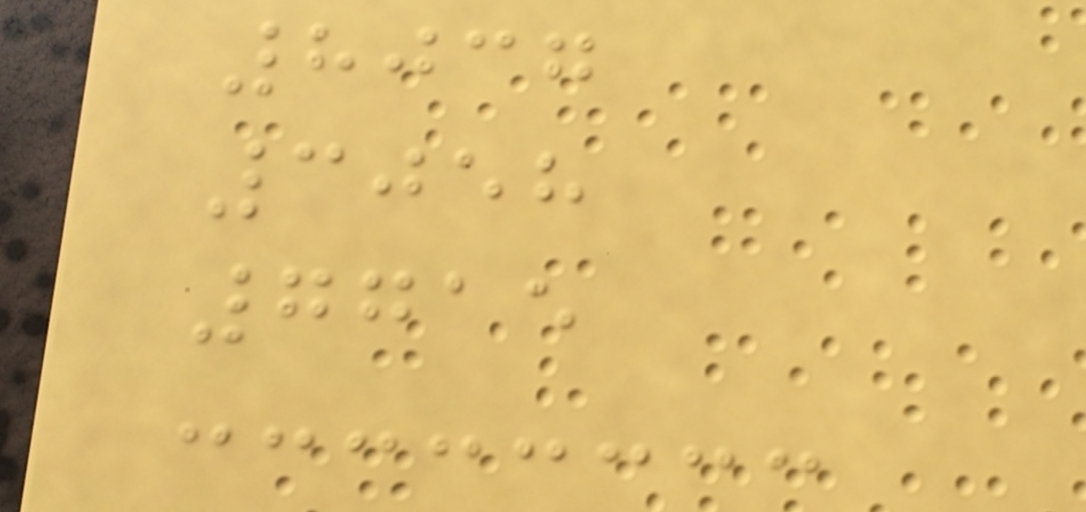8037
3058
7715
